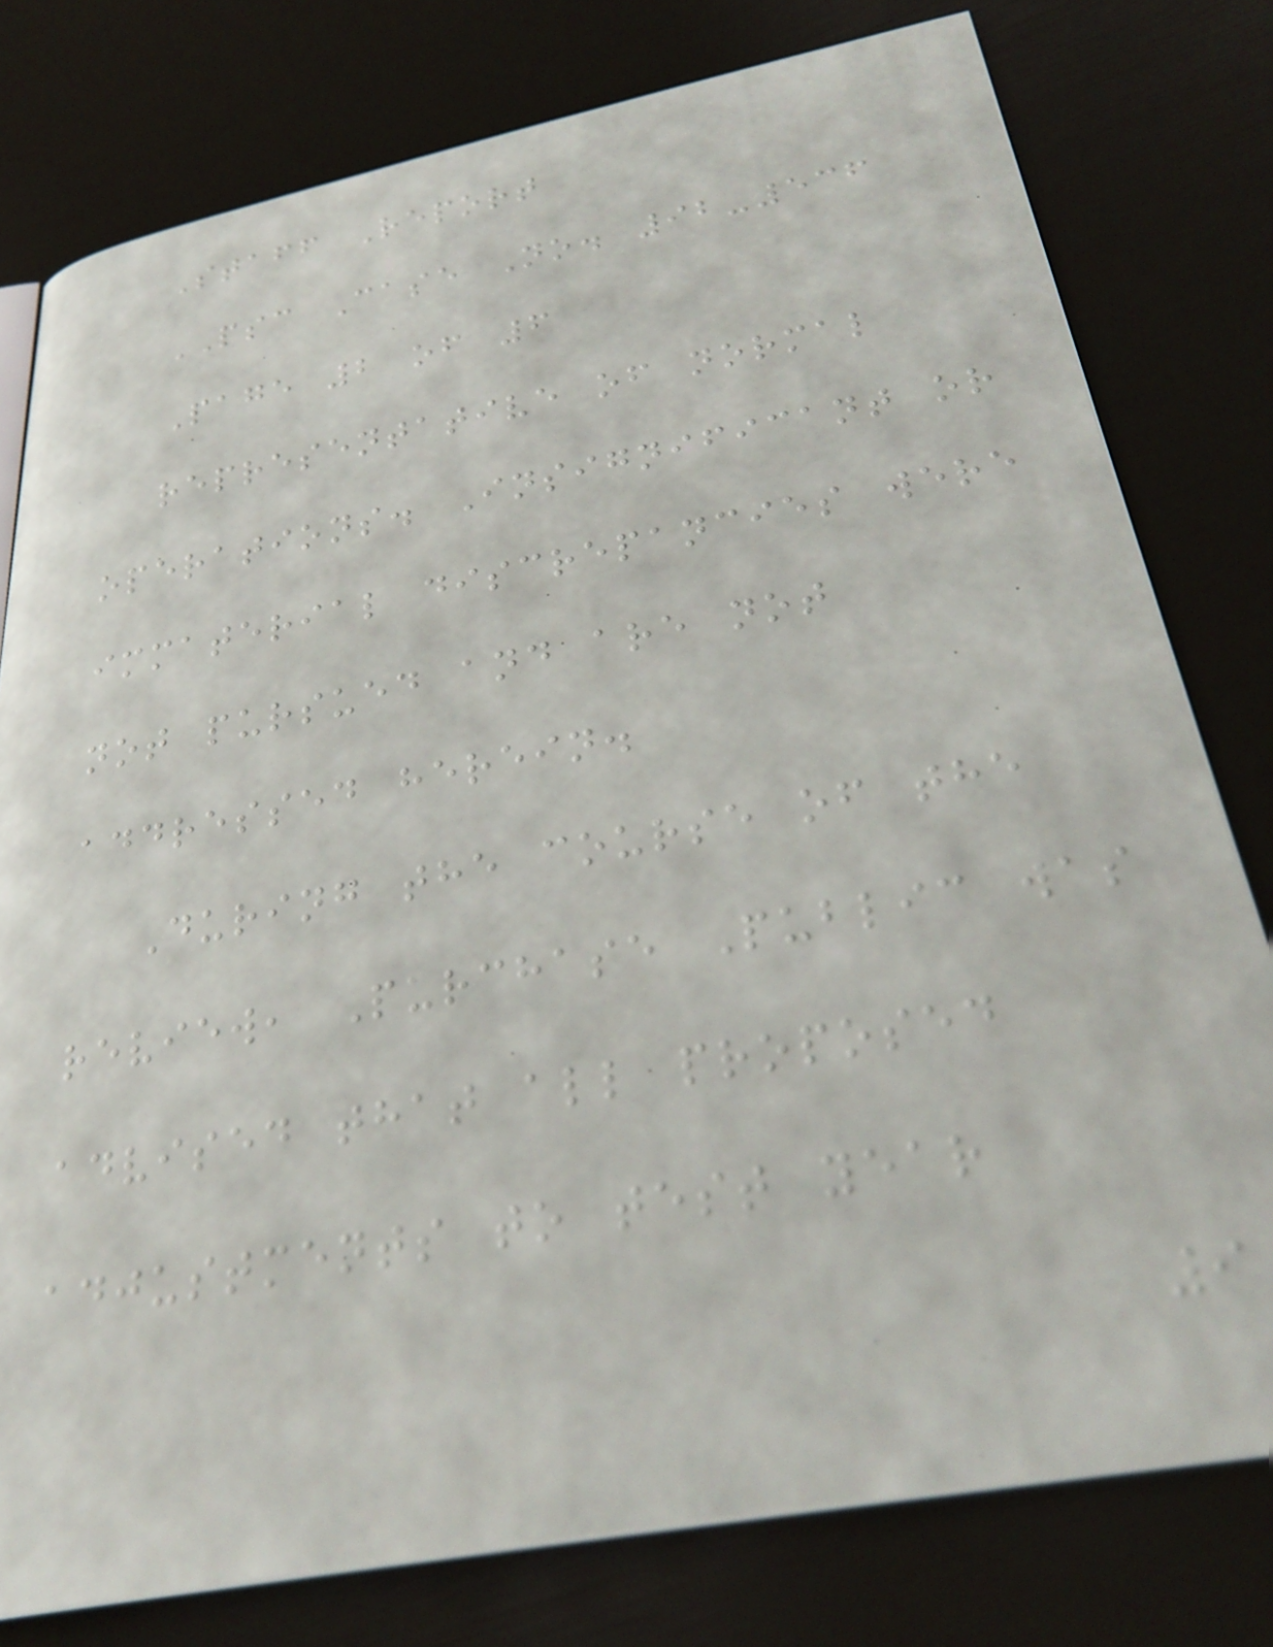Staff Report
PSC Case No. 92-536
Page 2 of 6
representative of normal
operations. Insignificant or
immaterial discrepancies were
not pursued and are not
addressed herein.
During the course of the
review, Purchase Public was
advised that all proposed
adjustments to test year
9
